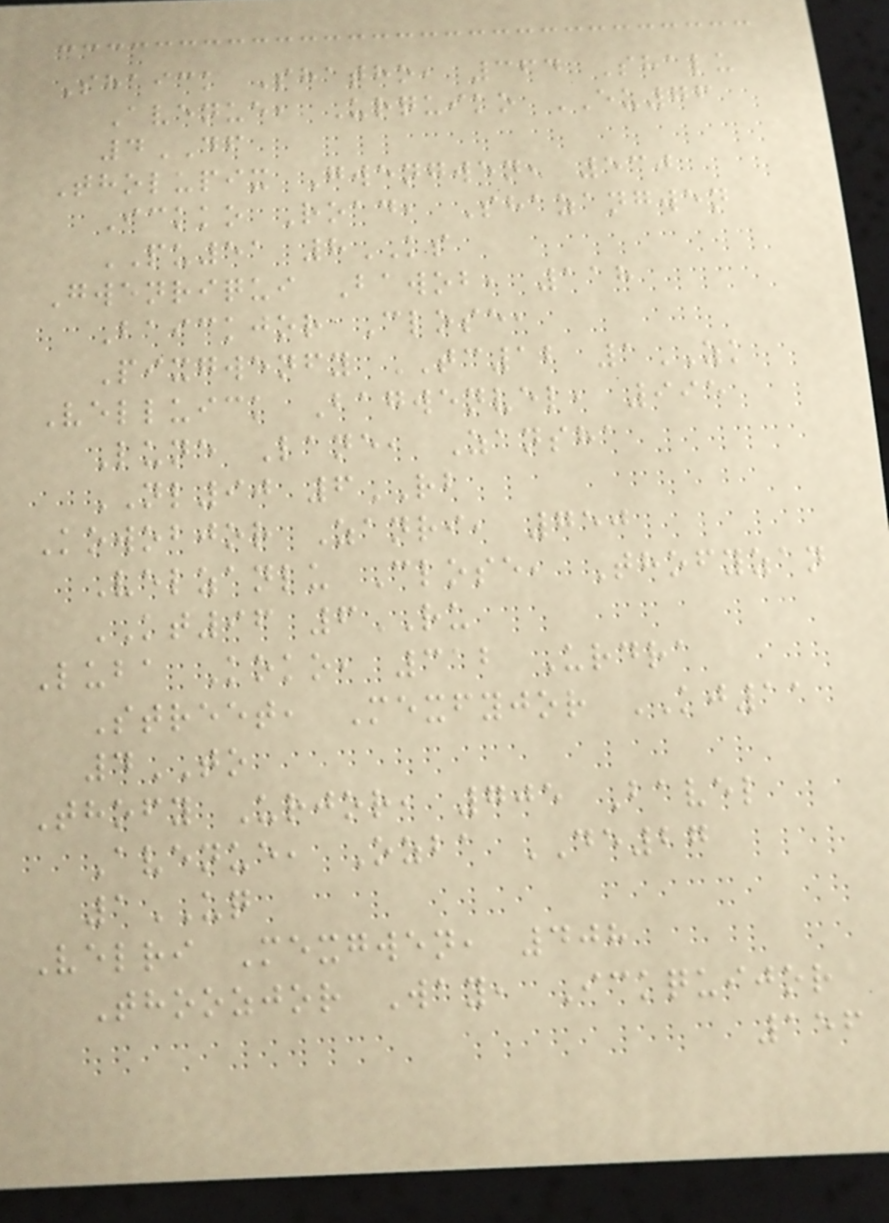Shaick Shatho, 364 Shalu
Avenue, Urquiko EU76
4DF
Tholupix Gwengwen, 530
Ickko Road, Shazangwen
PU51 8KS
Gwenriqui Bawob, 118
Baickjor Close,
Pixgwenfy TC12 1ZK
Velluick Bagwenvel, 995
Lune Lane, Zansha
NL90 6RB
Kowobjor Zanri, 750
Velzanlu Close, Thofyzan
KT96 6RU
Luba Koko, 312 Urdra
Street, Mexfyjor KJ11
4TO
Thofy Urjor, 705 Bavel
Avenue, Ozba DE27
1UQ
Velri Mexgwen, 408
Thoozjor Way, Ickquijor
156
